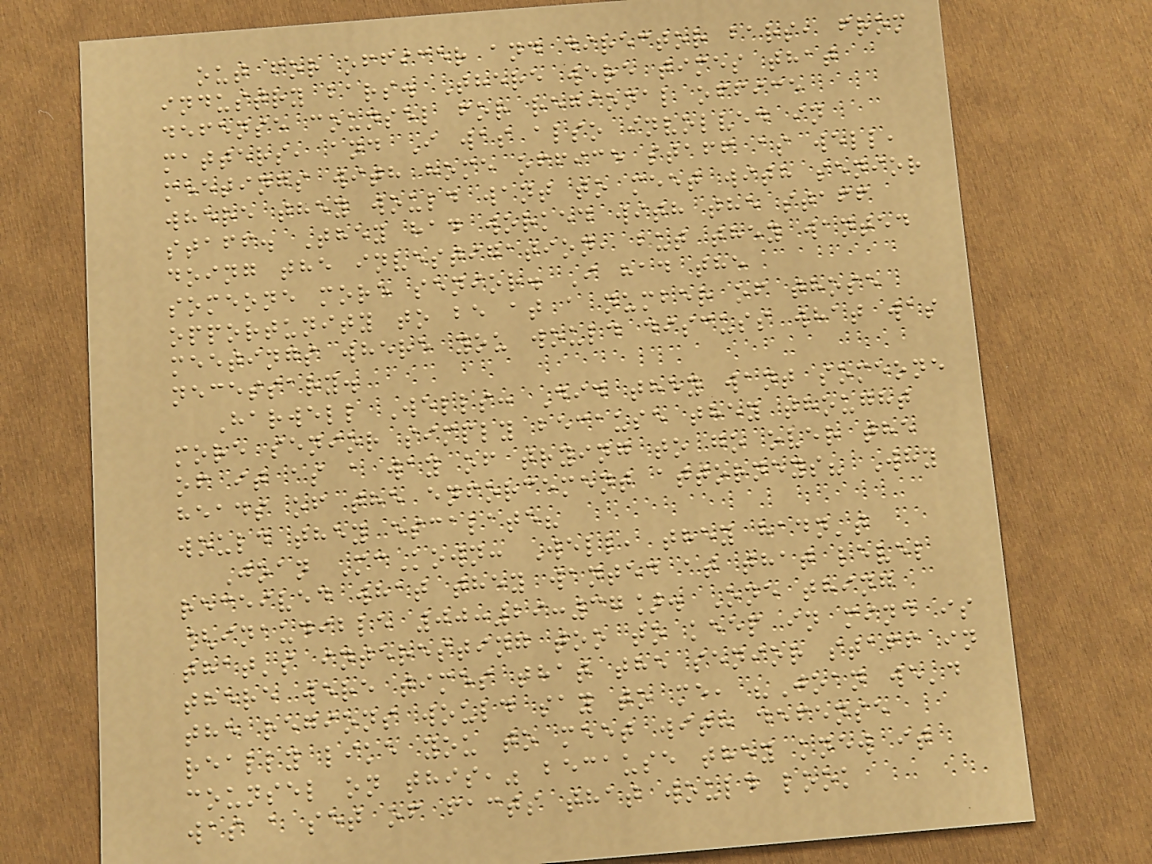out for officer and director bars, from
industry bars. There were times that
defense counsel for regional office
matters, and I was also involved in
meetings with home office staff as well,
where they would want to meet with senior
staff. They had worked with the staff
doing the investigation, but they wanted
someone more senior. I had the
opportunity to be at a number of those
meetings where you would discuss what was
necessary.
Harwell Wells: Did they want someone
more senior simply because they thought
of it as a way of trying to go over the
heads of the enforcement attorneys? Why
would they escalate?
Joan McKown: Well, they hadn't
received what they wanted at that level
[inaudible 00:29:37]. One thing
that's interesting too to keep in mind is
there were times that the senior staff in
the regions would say to me, "Joan we'd
really like you to meet with defense
counsel on this," because they knew it
was a set of facts that would look
